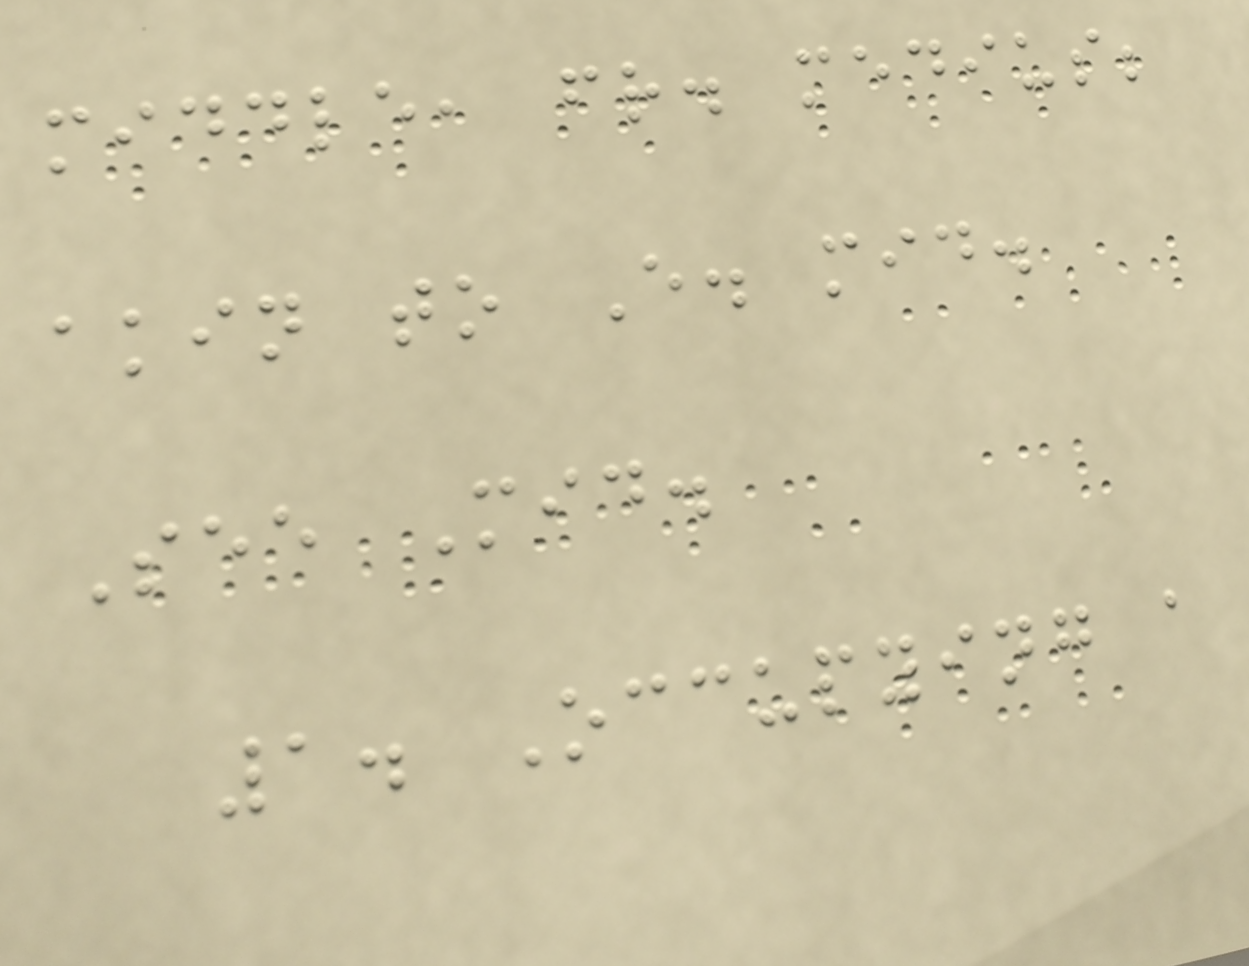middle, fr. medius;
akin to E. mid.
See Mid.
1. Occupying a
